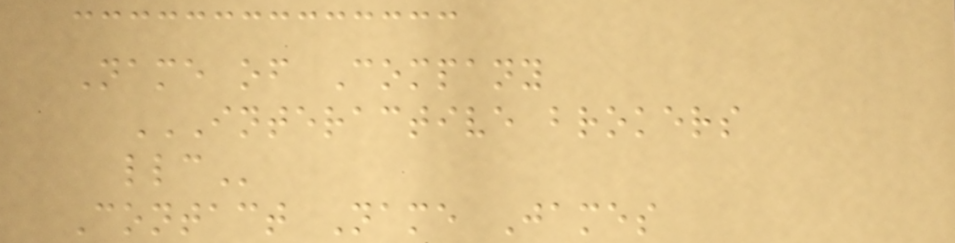Name of Company
INTERACTIVE BROKERS
LLC
Contact Name James
